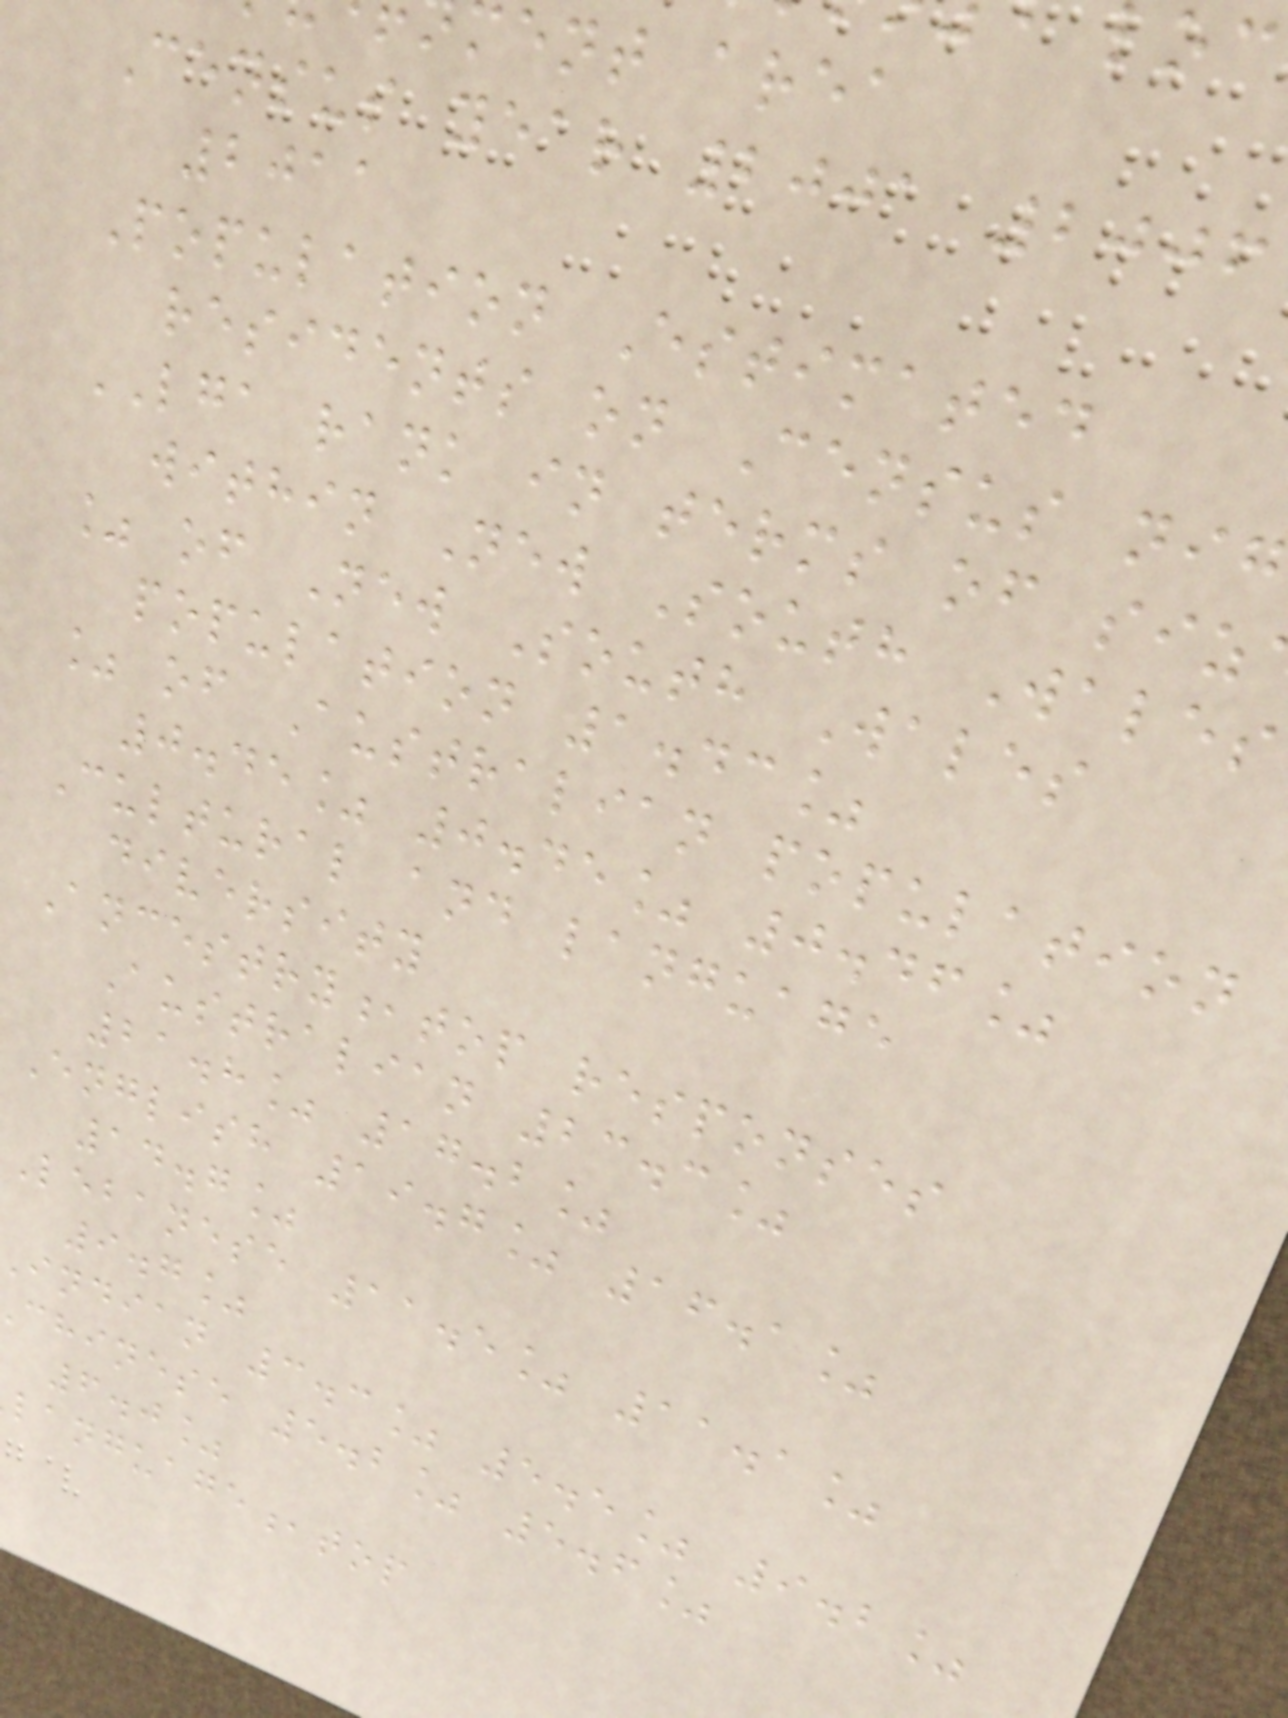ent area
Census year 2001 2006
2011
Population Estimated
residents on Census nig
LGA rank in terms of siz
within New South Wales
% of New South Wales
population 1.43%
% of Australian population
0.45% 0.45% 0.46%
Cultural and language
diversity
Ancestry,top responses
Australian 23.3%
21.8% 17.2%
English 19.7% 16.1%
14.7%
Lebanese 11.5% 11.1%
9.7%
indian 3.3% 5.5% 9.2%
chinese 5.2% 5.6%
6.0%
language,top
